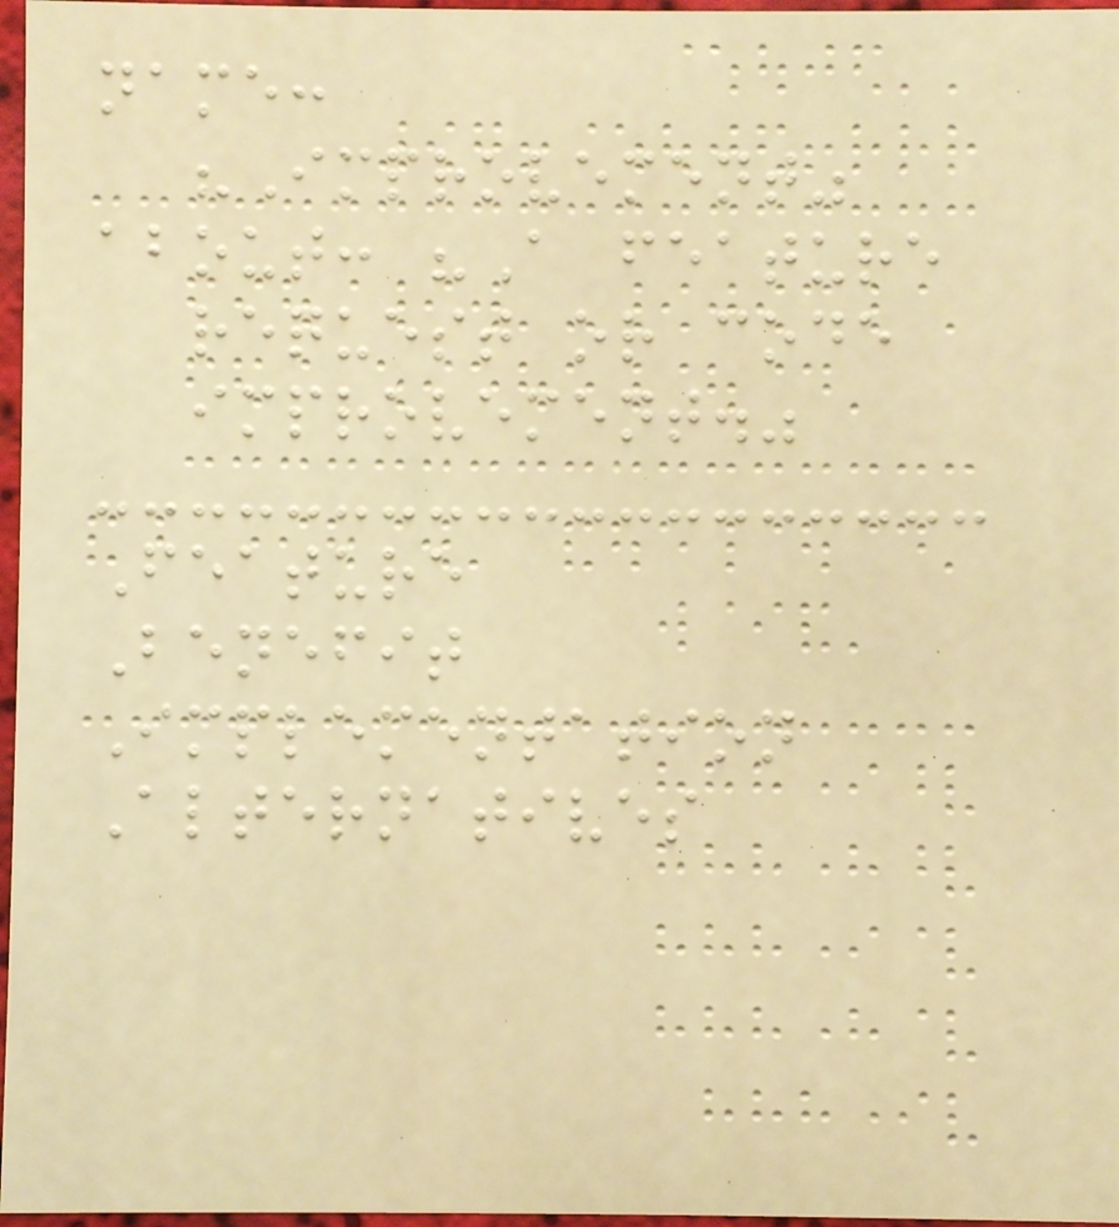name:
"Improvement"
about: "A feature
request or code
improvement."
Feature
Benefit
Implementation
Alternatives
